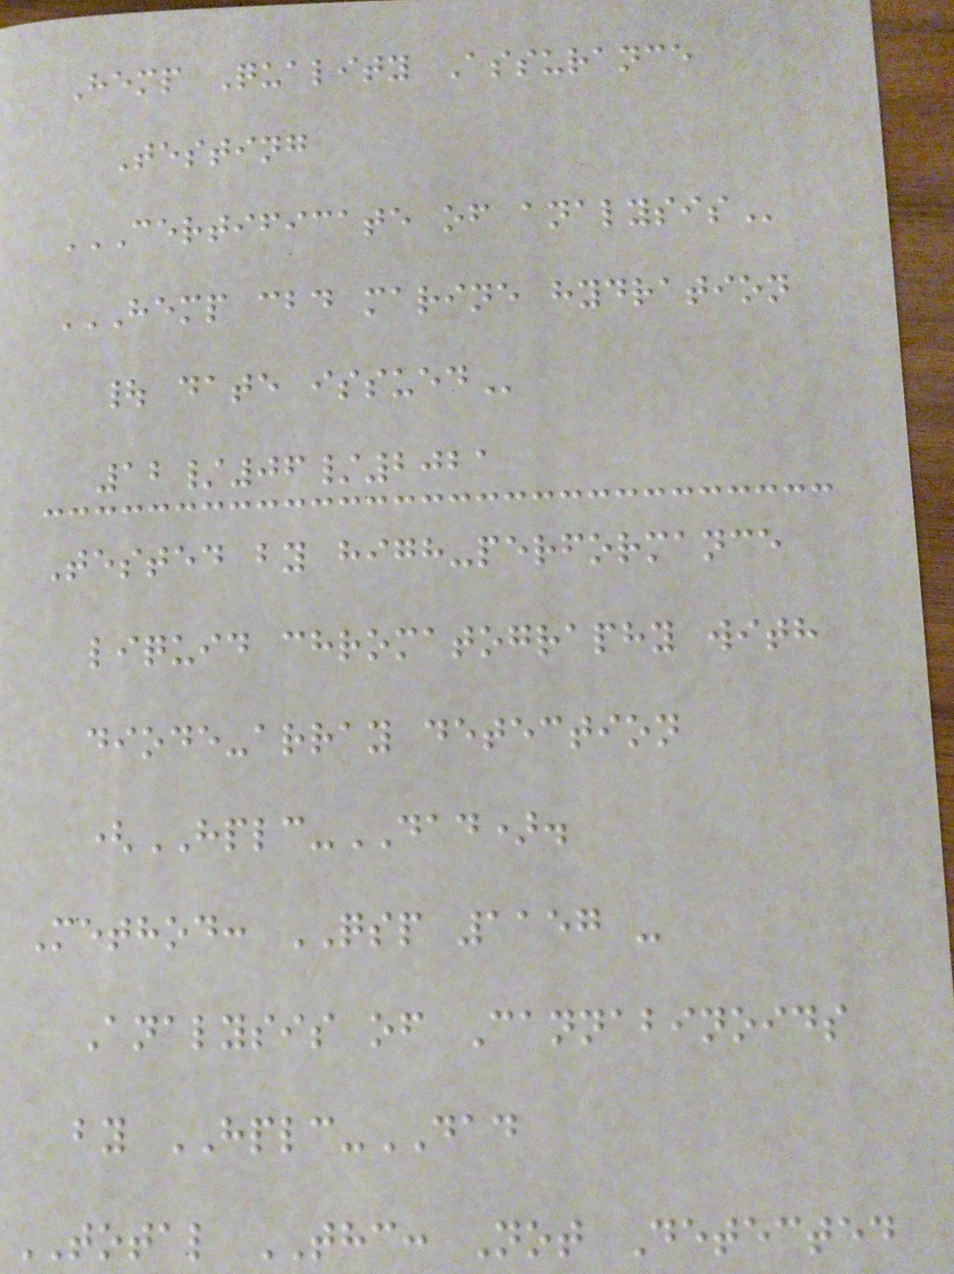Hemp Quality Assurance
Testing
CERTIFICATE OF ANALYSIS
HEMP CBD MARINE HYDRATION
| DATE ISSUED
12/06/2021
Tested by high-performance
liquid chromatography with
diode-array detection
(HPLC-DAD).
Method: QSP 1157 -
Analysis of Cannabinoids
by HPLC-DAD
TOTAL THC: Not Detected
